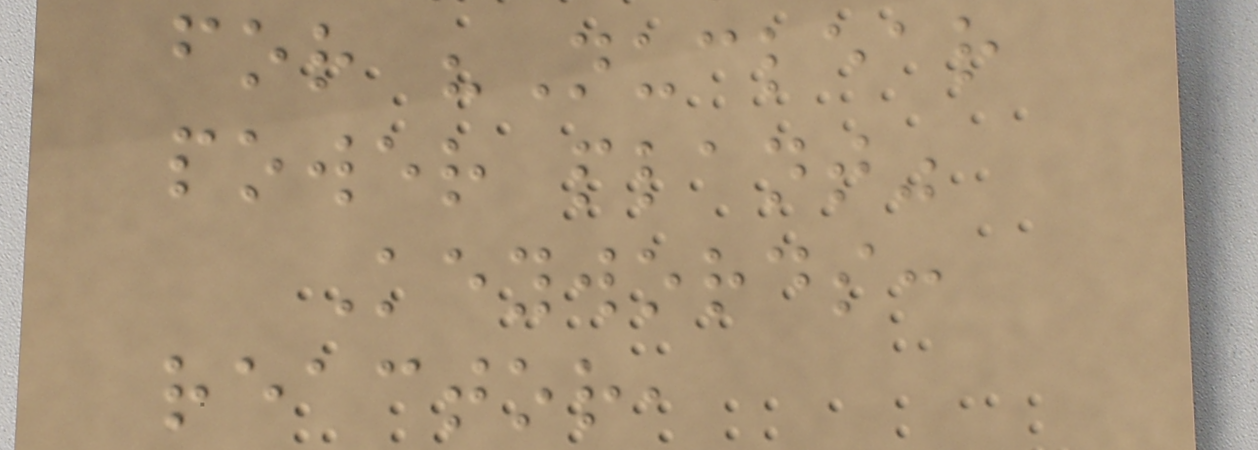for "Nuclear
power plant"
Keywords:
reactor,
